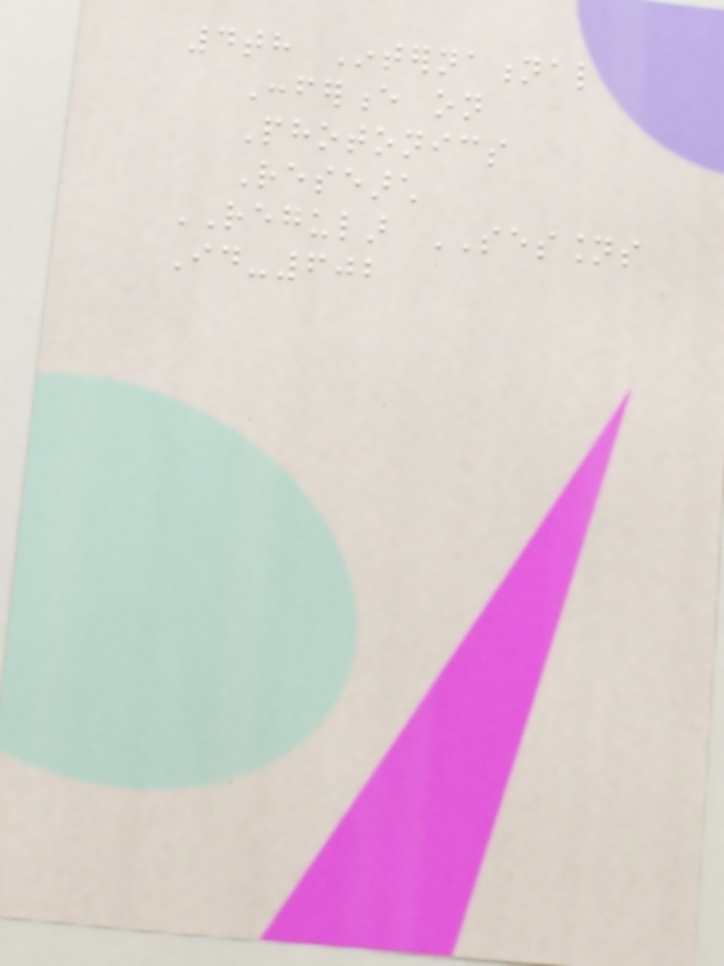4th International
Conference on
Photonics
Research
REGULAR SESSIONS
Id-602
